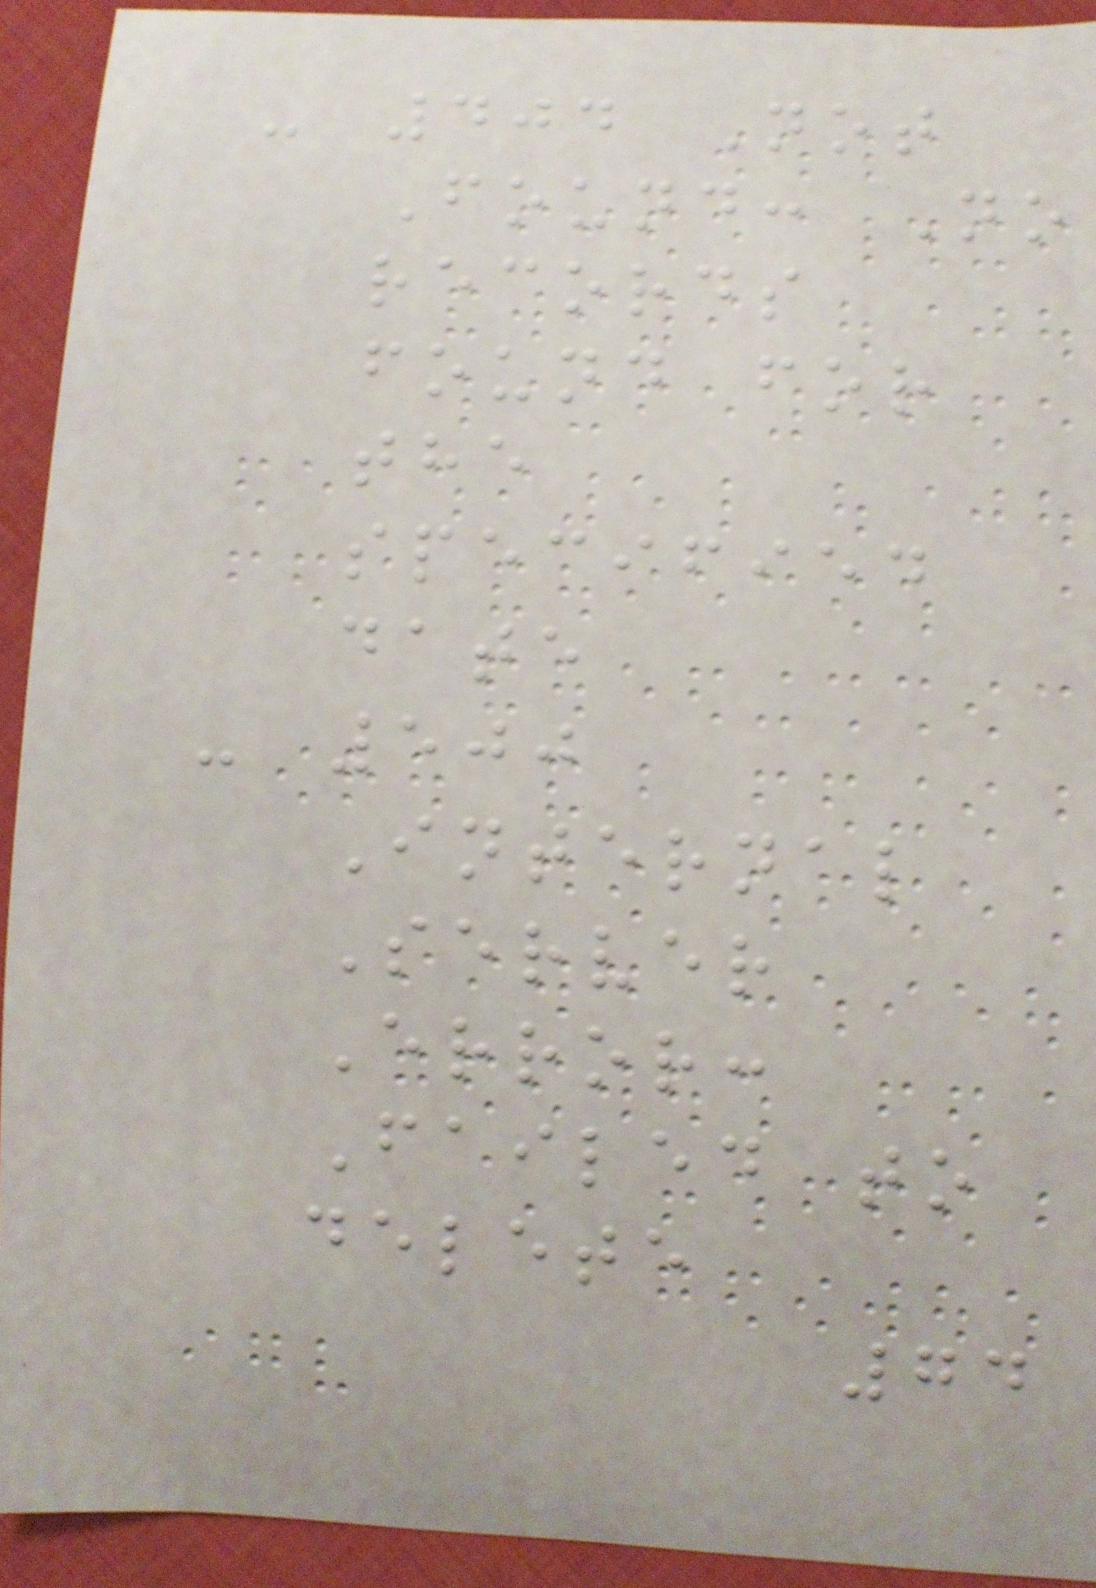- 404 Not
Found: No
records
found for
the
specified
date
- 500
Internal
Server
Error:
Failed to
delete
74
